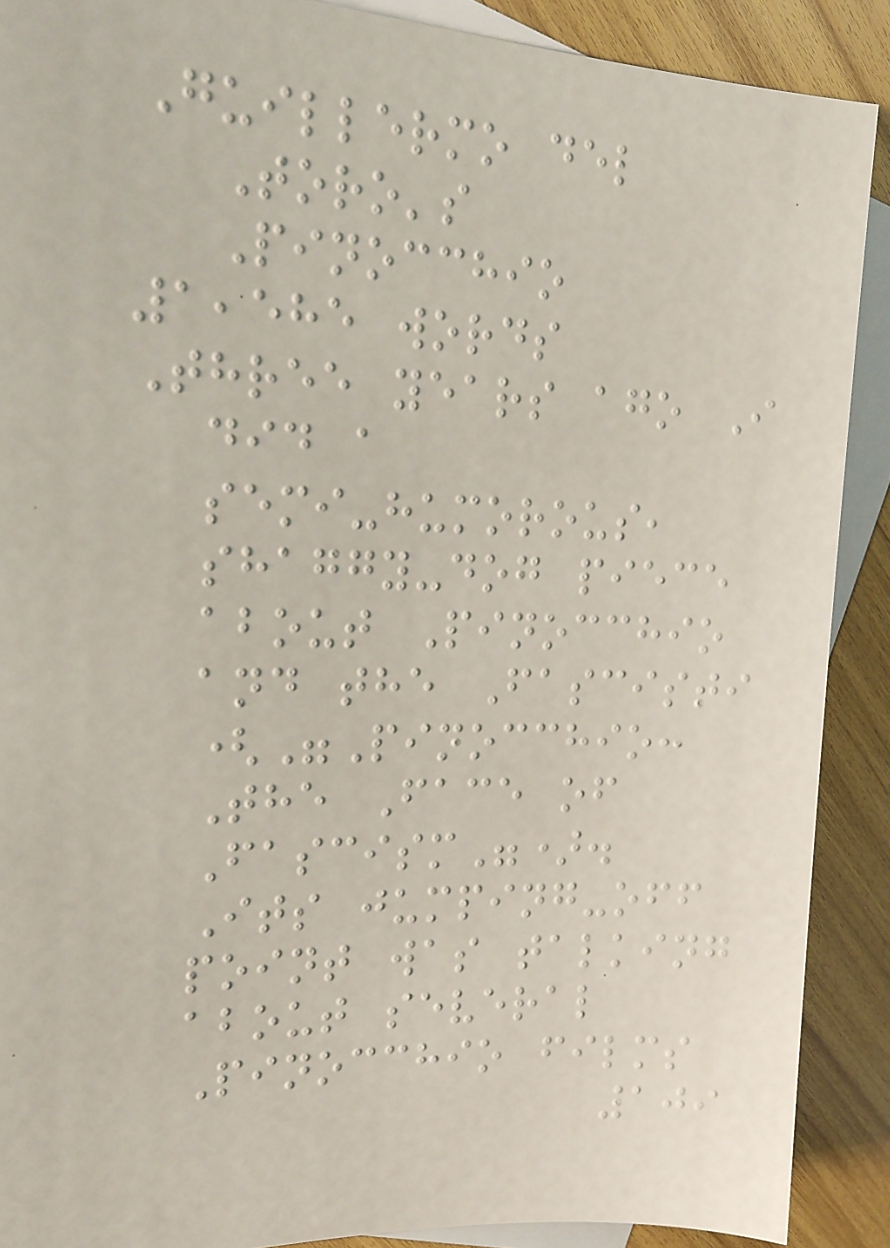Guillermo del
Toro's
Pinocchio
1,585 words
Three years ago I
did a
semi-humorous,
shaggy-dog piece
about Pinocchio
and the Fascisti
("Pinocchio:
The Face of
Fascism").
Its jumping-off
point was talking
about several
Pinocchio films
109
